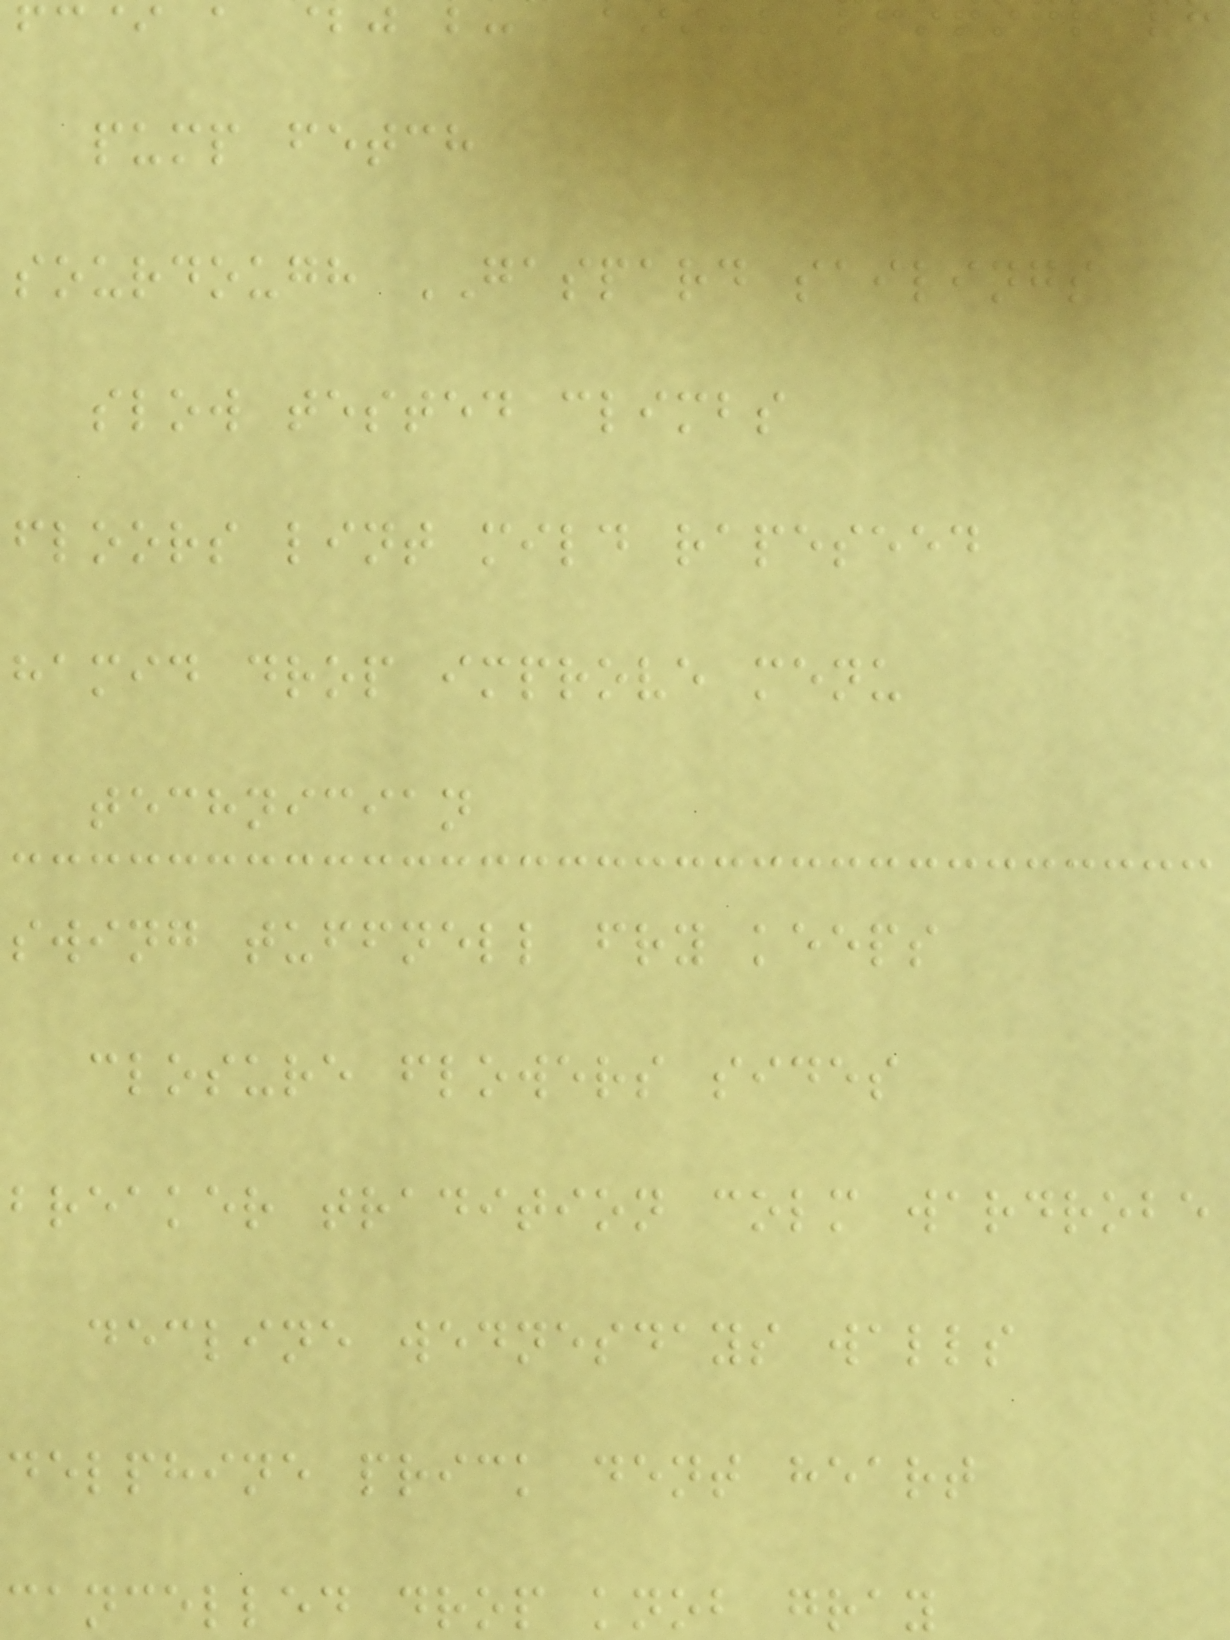pump fetch
sourdough GASPARD sailings
slow tested climbs
floors lint mild rapeseed
hamid drop improve menu
technician
swing tuffnell fry keeps
closure flowers sides
breaker tradition colm wardrobe
decline wednesdays walls
delphine prick dent heart
cancelled drop knob gray
